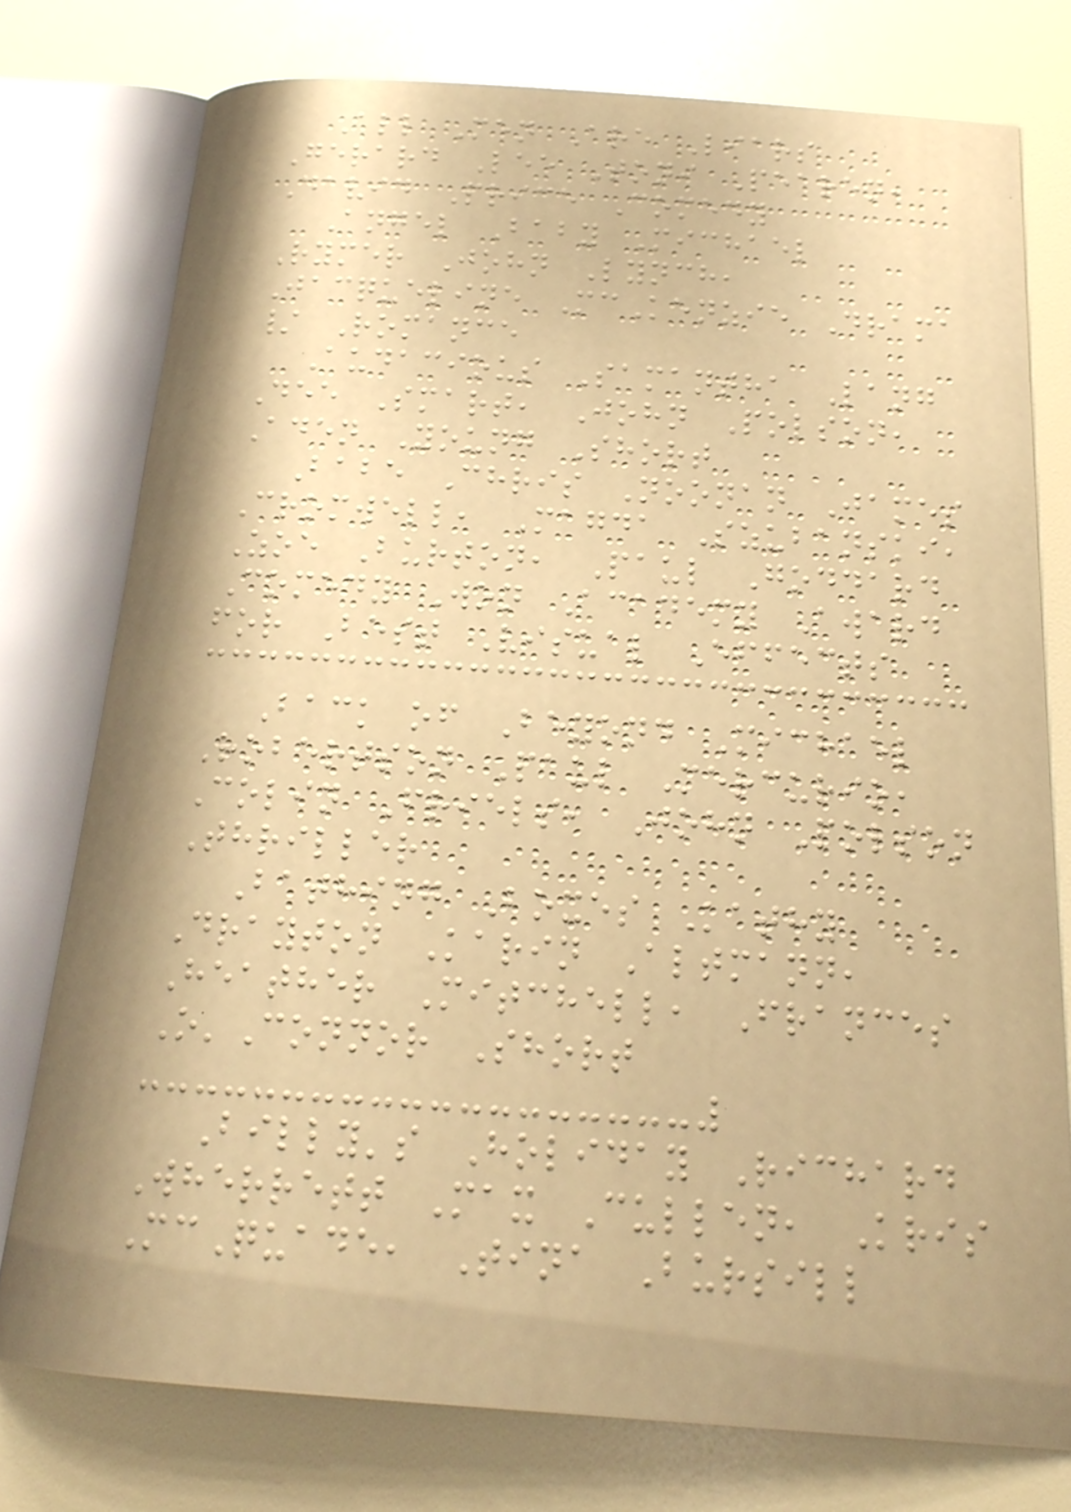All Men Are Liars
Gerard Lee Toni Pearen,
David Price Comedy
Angel Baby Michael
Rymer John Lynch,
Jacqueline McKenzie Drama
/ Romance
Audacious Samantha Lang
Dee Smart, John Polson,
Aden Young Short
Babe Chris Noonan James
Cromwell, Magda Szubanski,
Zoe Burton, Paul Goddard
Comedy Won Academy Award
for Best Visual Effects
Back of Beyond Michael
Robertson Paul Mercurio,
Colin Friels, John Polson
Thriller
Bathing Boxes Kathy
Drayton Karin Altmann,
Heather Mitchell, Frances
O'Connor Short
Billy's Holiday Richard
Wherrett Max Cullen, Kris
McQuade, Tina Bursill
